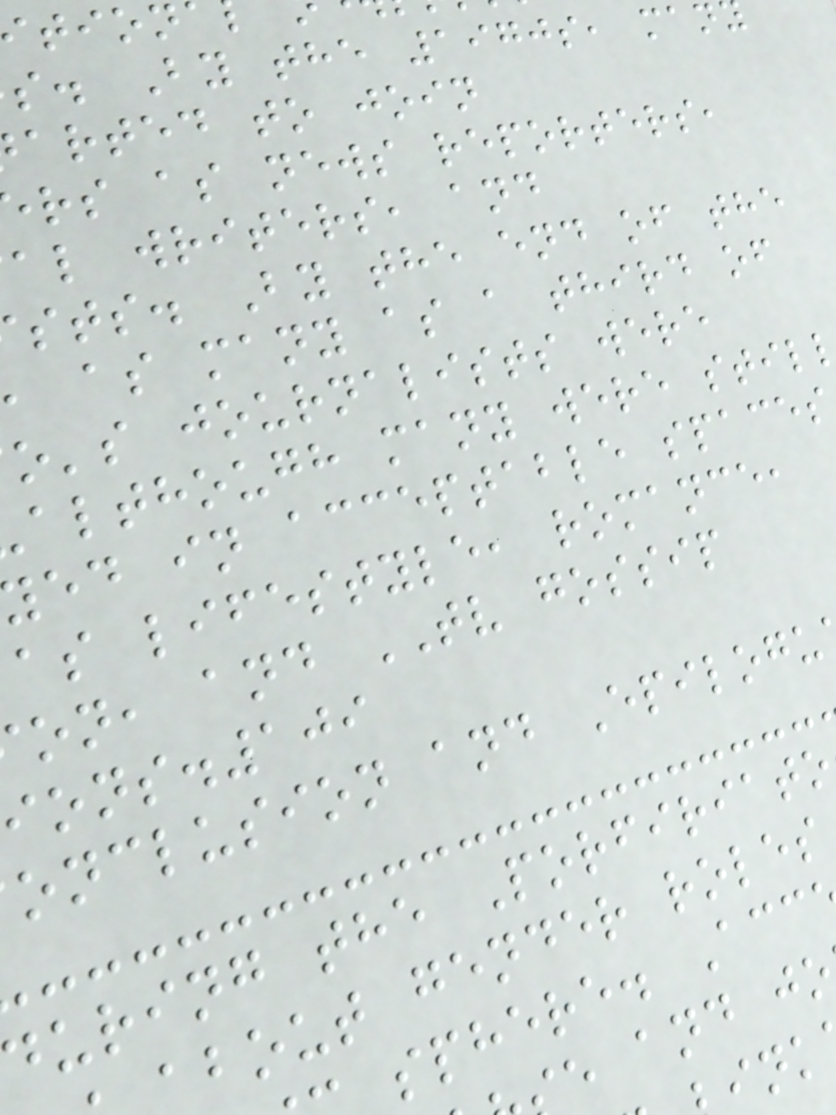s. By the 1970s, man
arted to join
rs as news reporters,
al writers, and
sts. By the end of the
as many as a third of
o's journalists were
although many were stil
ed in acceptable spaces
as lifestyle, romance,
on, and TV gossip
ons.109
onclusion and Epilogu
uring the Porfiriato
bout gender roles
sphere. Acc
e and jo
